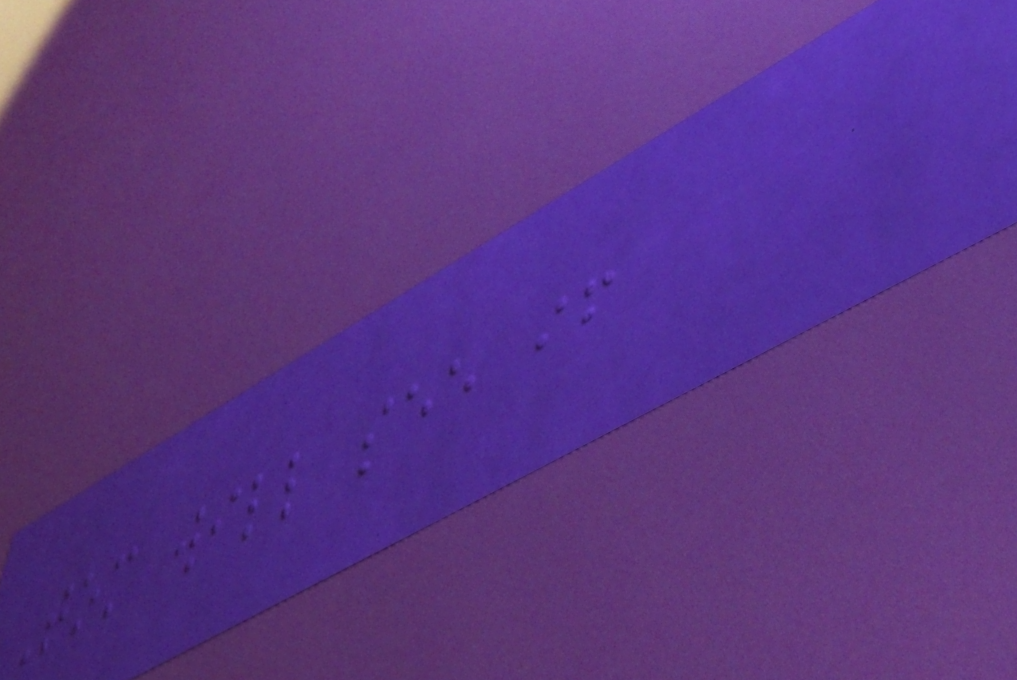Tom will see if
